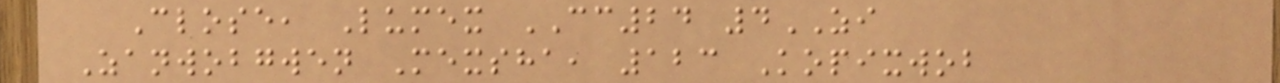Close, Lumex CC24 4ZI
Zanwobgwen Mexsha, 123 Kopixwob
